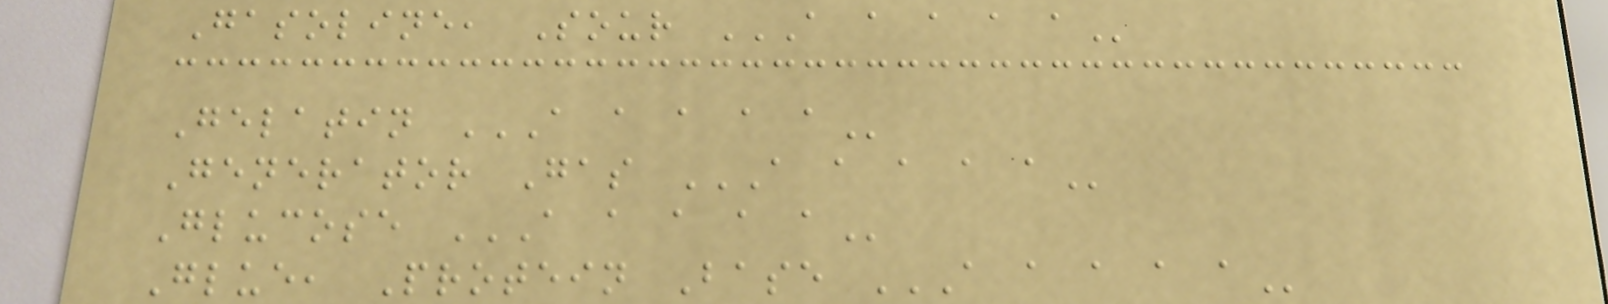Gasoline, Sour A A A A A
Gelatin A A A A A
Generator Gas A A A A A
Glucose A A A A A
Glue, Protein Base A A A A A
